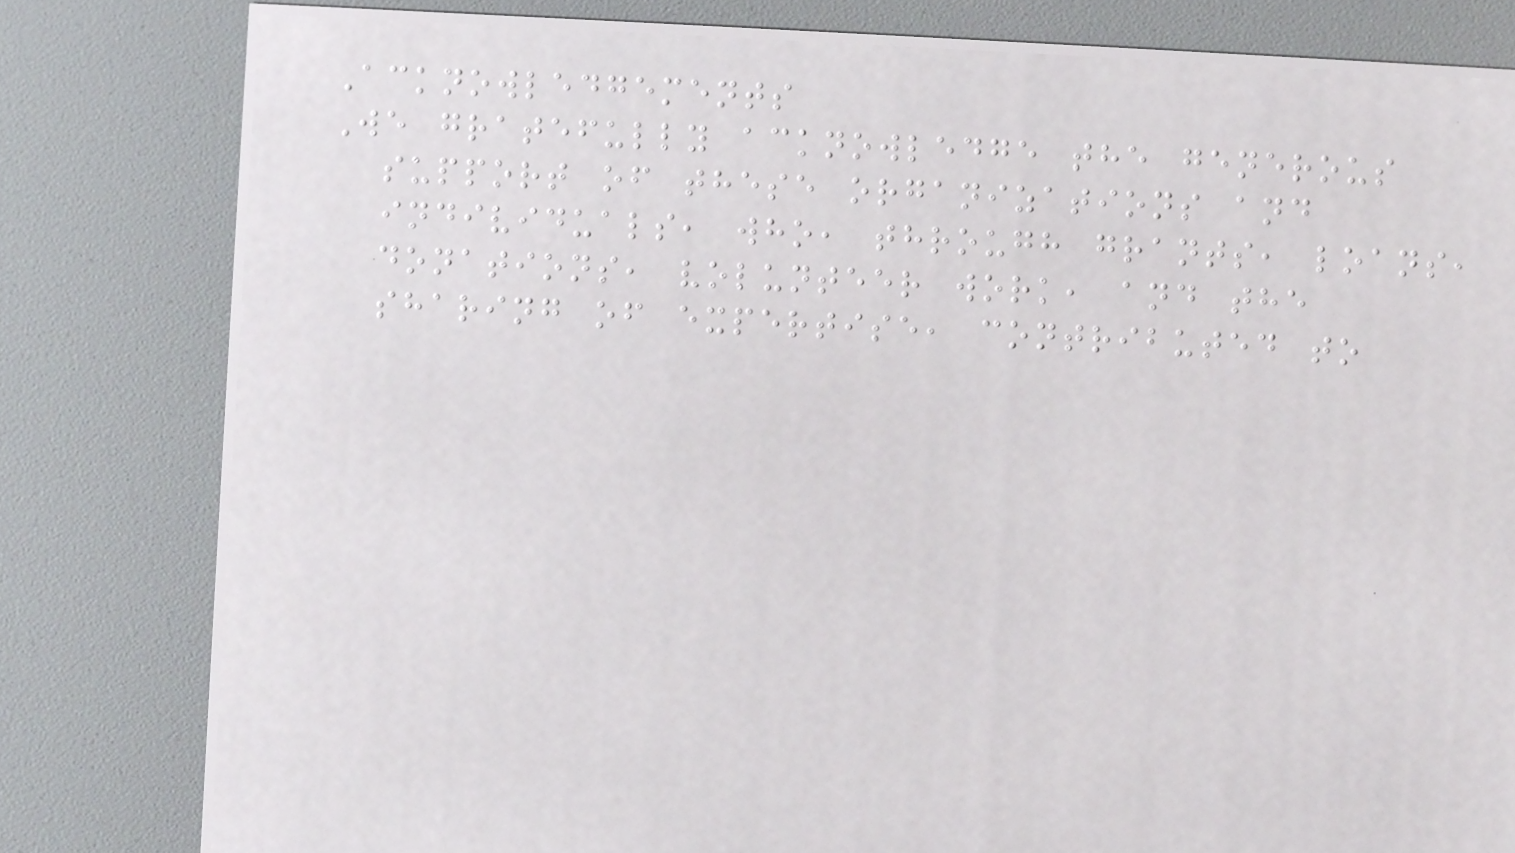Acknowledgements
We gratefully acknowledge the generous
support of these organizations and
individuals, who, through grants, loans,
donations, volunteer work, and the
sharing of expertise, contributed to
